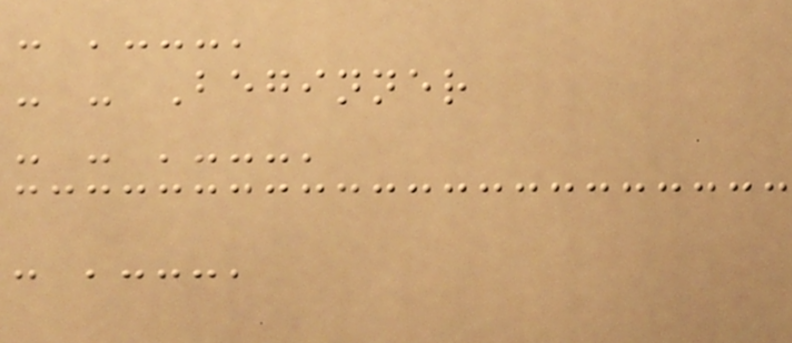- '---'
- - Beginner
- - '---'
- '---'
